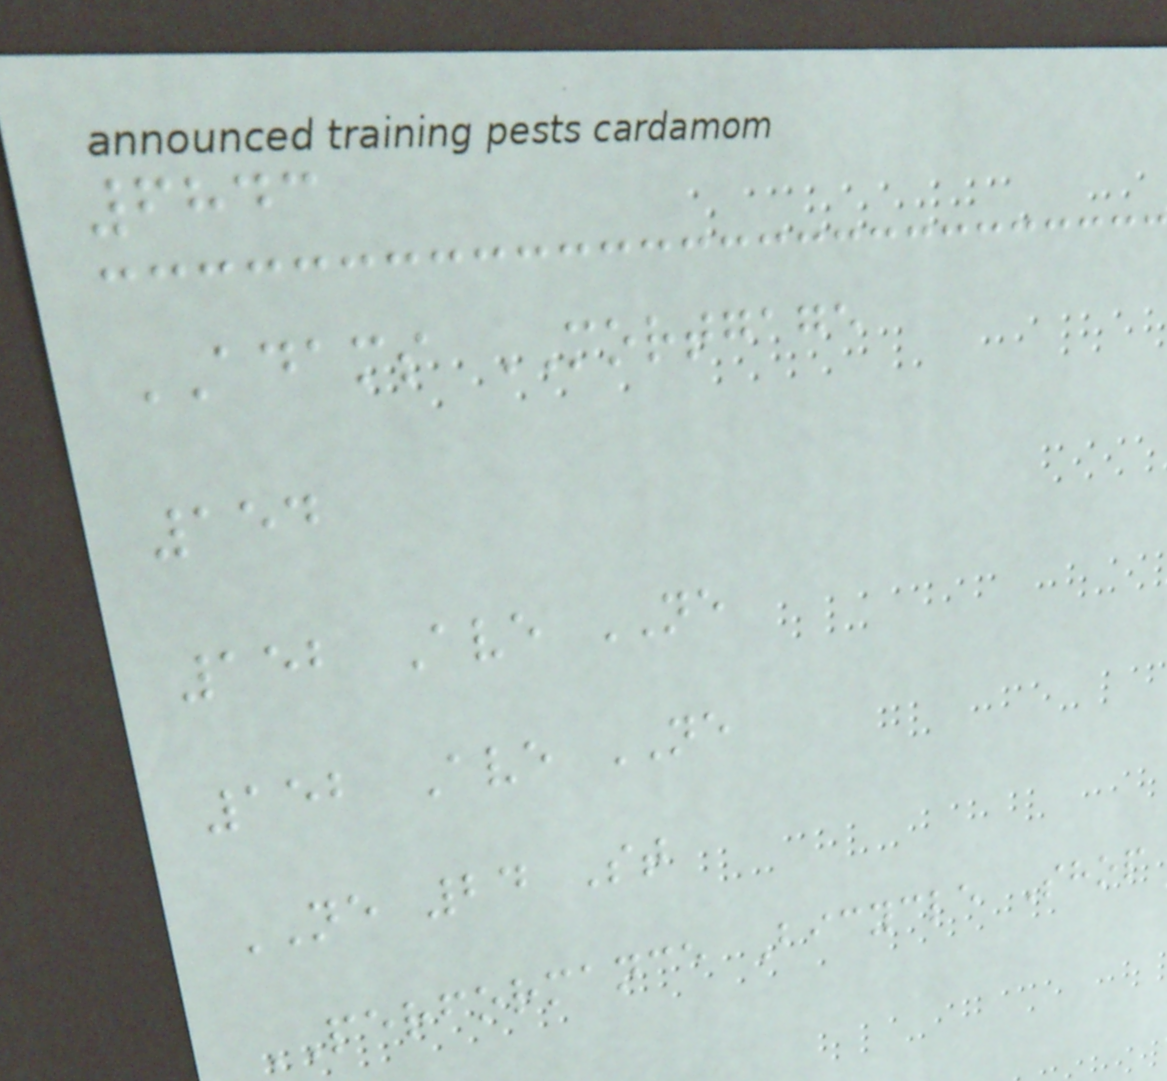6843
ADAMS MORTGAGE
154
152 Ave NE
152 Ave NE
NE 24 St
PERFORMANCE Bicycle Shop
